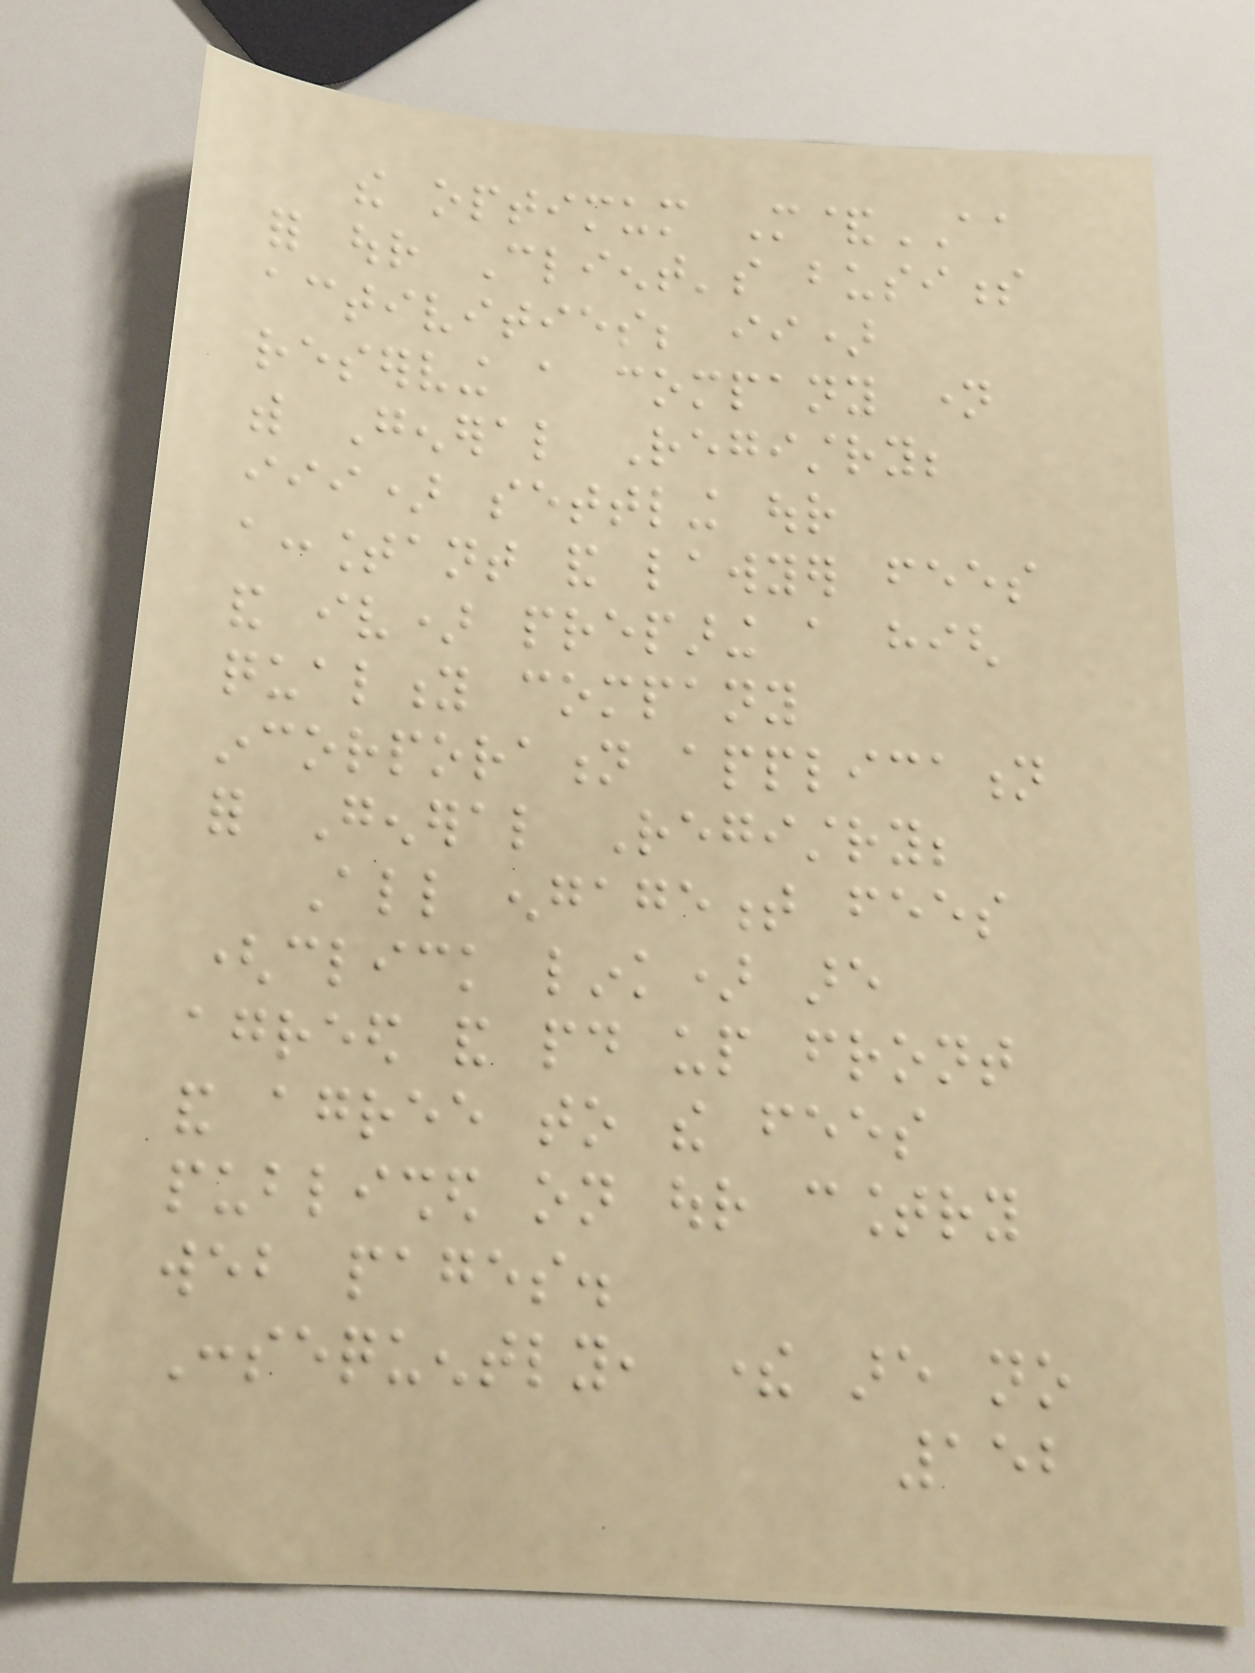the optimum M&AA
for our Client's business
activities; ii)
reserving a company name
with General Registry;
iii) settling our
accountant and lawyer fees
and iv) preparing a high
quality company
incorporation application
for General Registry;
All engagement fees
(click link) are
agreed and paid up front
and agree to the fees
published on our country
web pages.
Consequently, there are no
152
